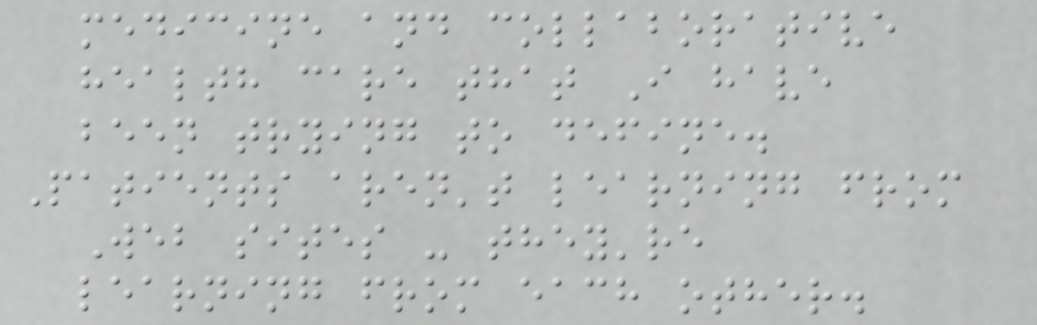medicine and collaborative
health care that I have
been trying to define.
Patients aren't learning from
Web sites - they're
learning from each other.
